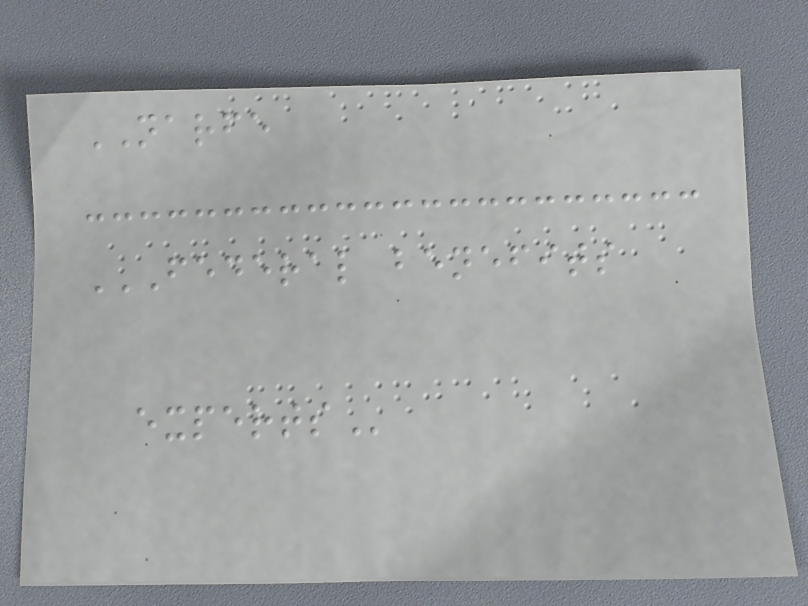NARFE
FEDERAL BENEFITS
EXPERTS
